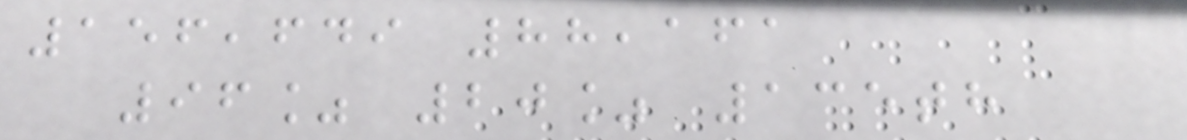156,649 88,161
96% 20% 135th
